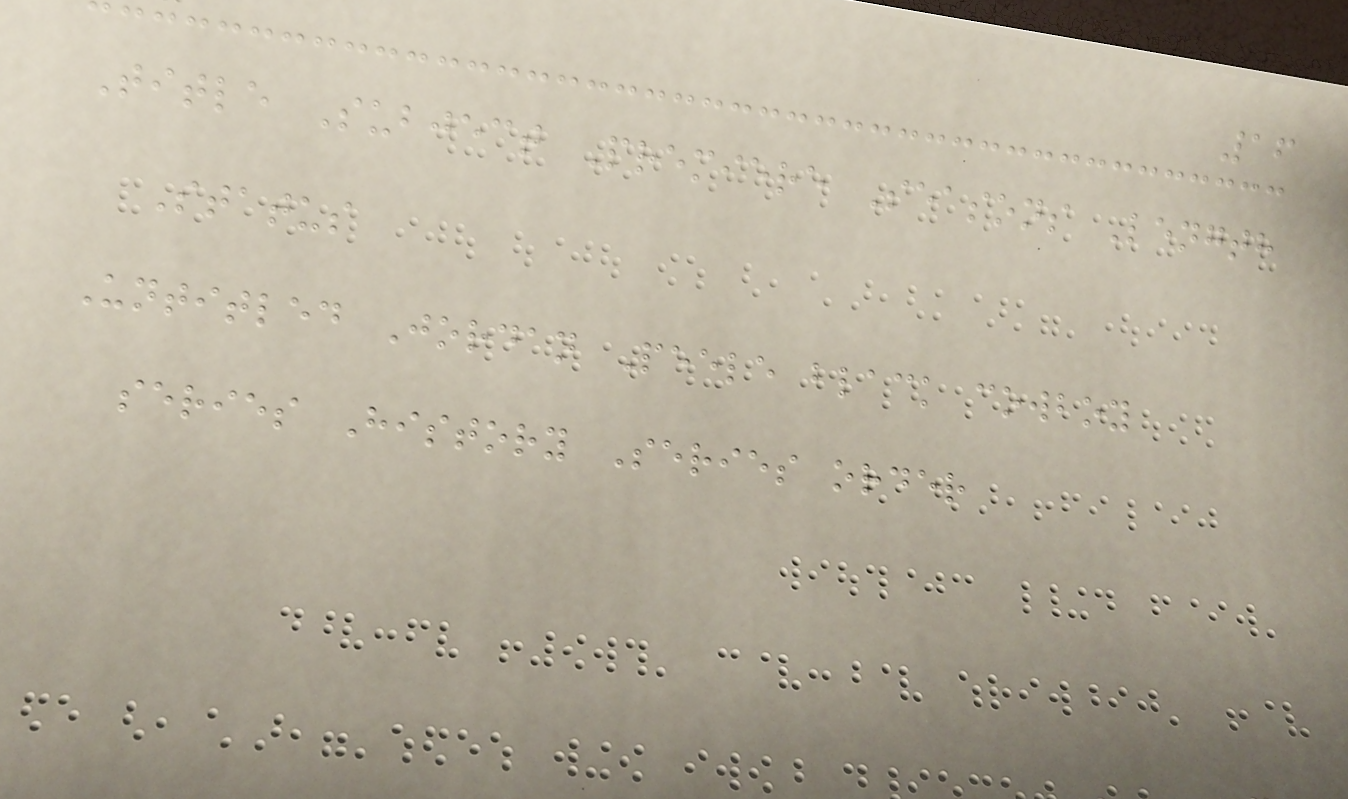16
Title Subject Premiere Seasons Length
Status
Untitled Jordan Peele black cowboy
series History Series order
